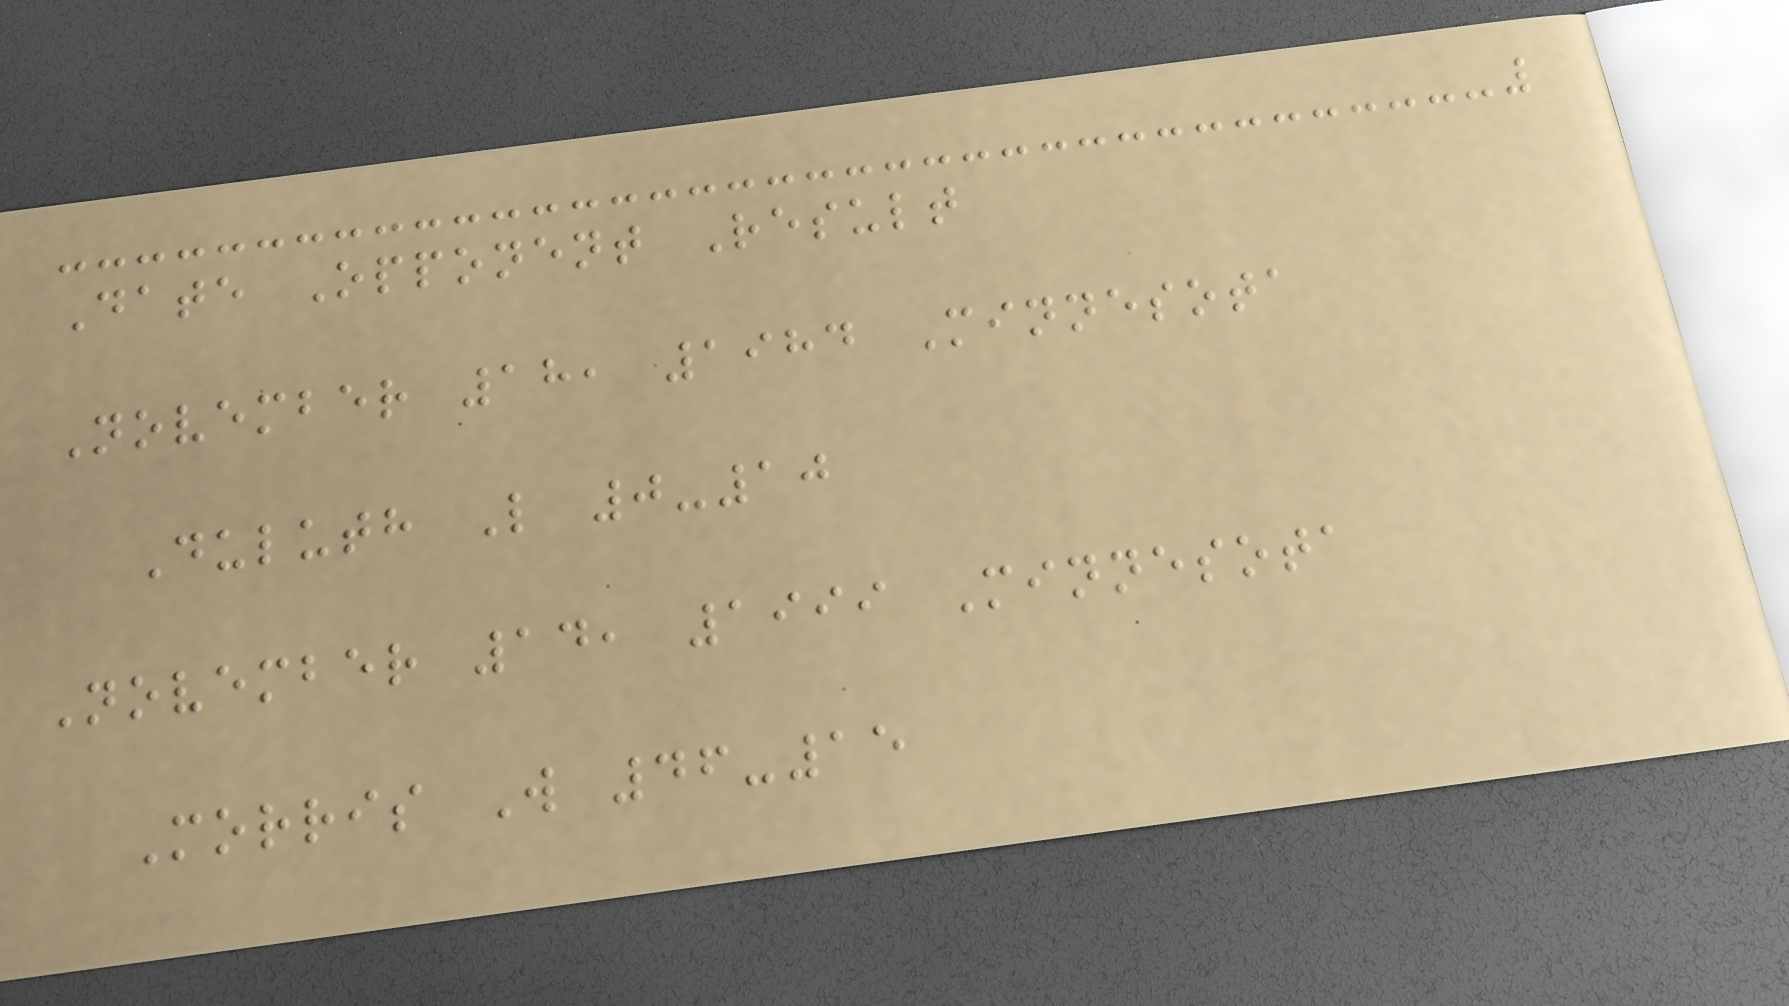Date Opponent Result
November 18, 1984 Minnesota
Duluth L 0-10
November 14, 1999 Minnesota
Morris W 46-15
